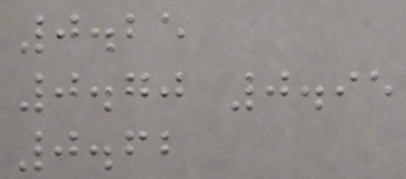0.25
0.70 0.95
0.62
